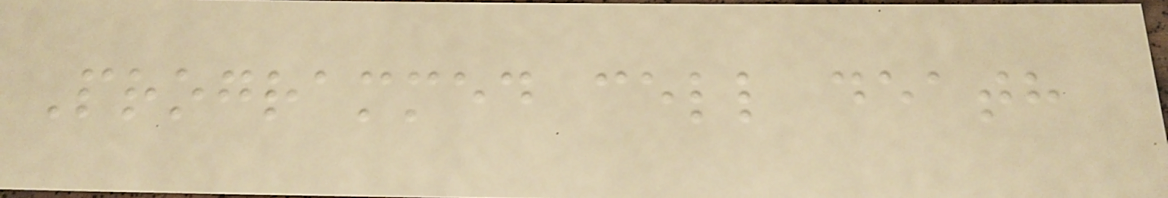Programmed cell death
